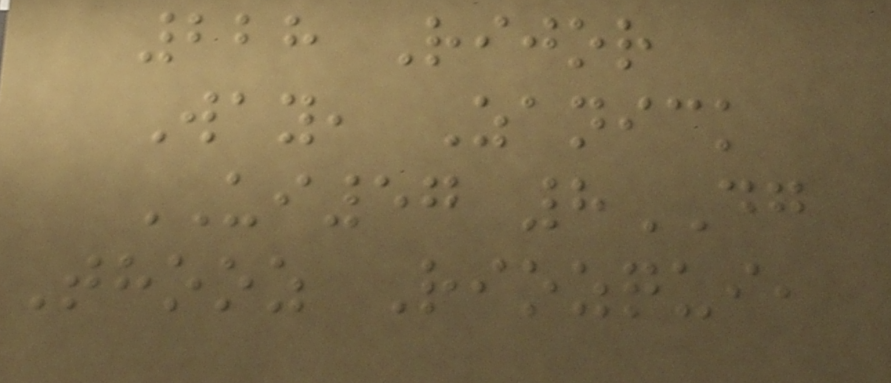228 Rijor
Way, Zanick
UI57 8DG
Thooz Riozqui,
